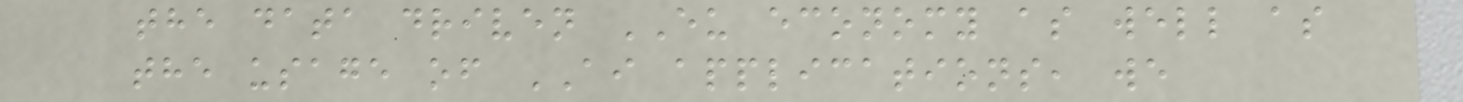the data driven EU economy as well as
the usage of AI applications, we
